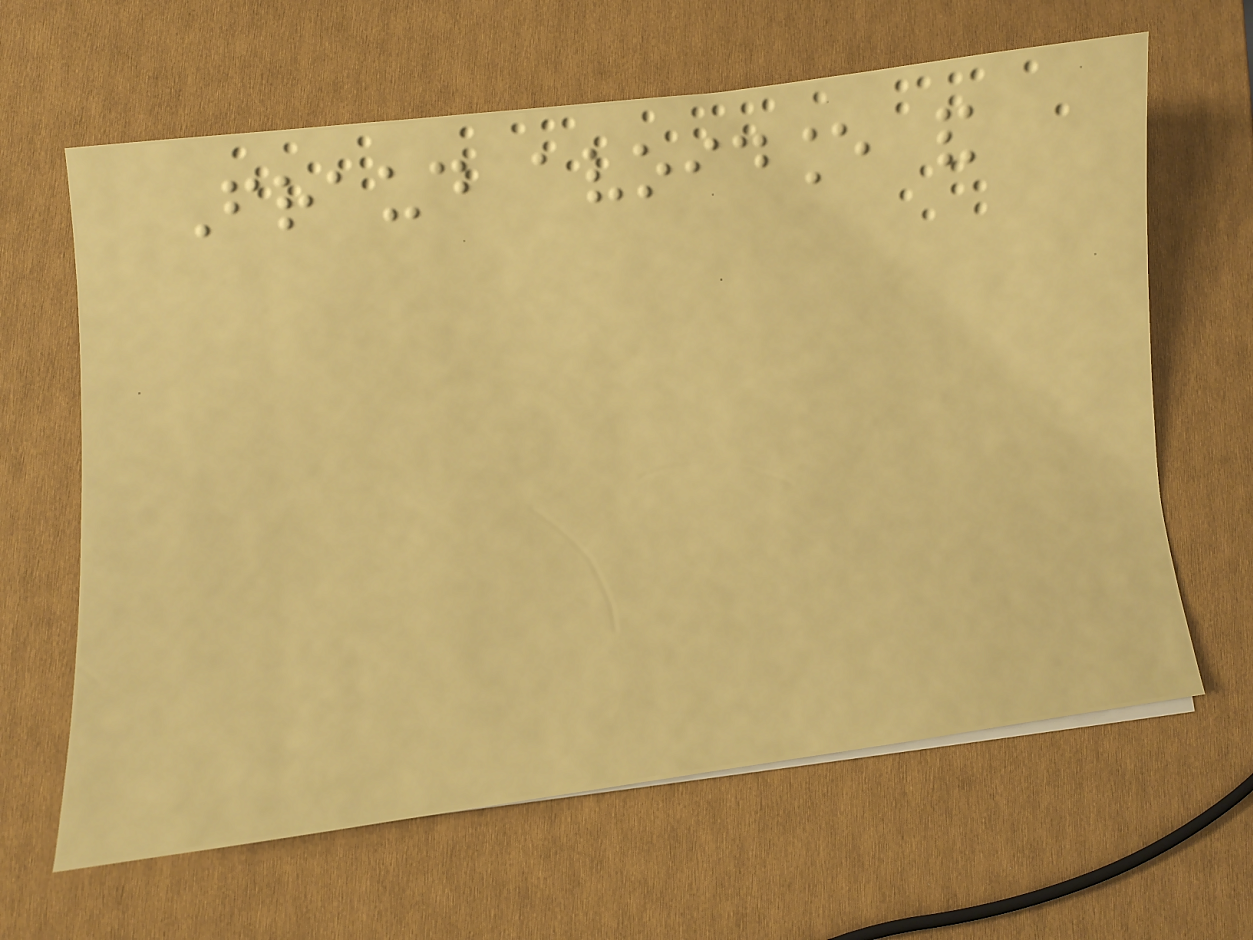Fraud avoidance and
